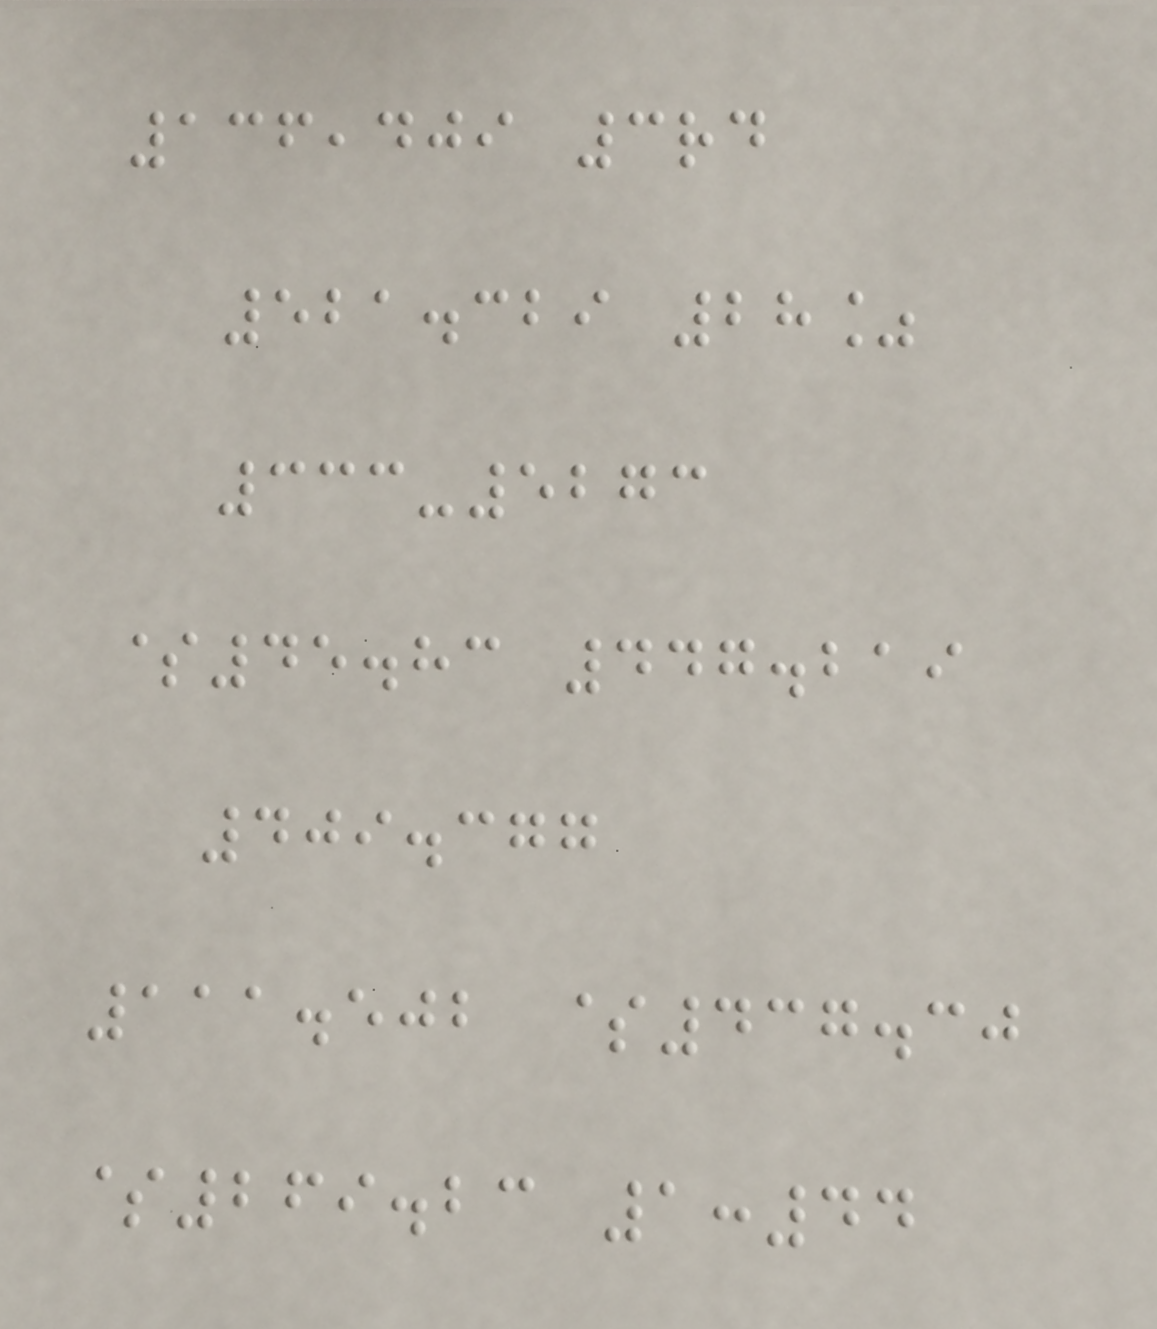136,409 3rd
521.329 28%
333-5273
$45.83 447.219
409.377
111.502 $437.30
$269.23 1:44
